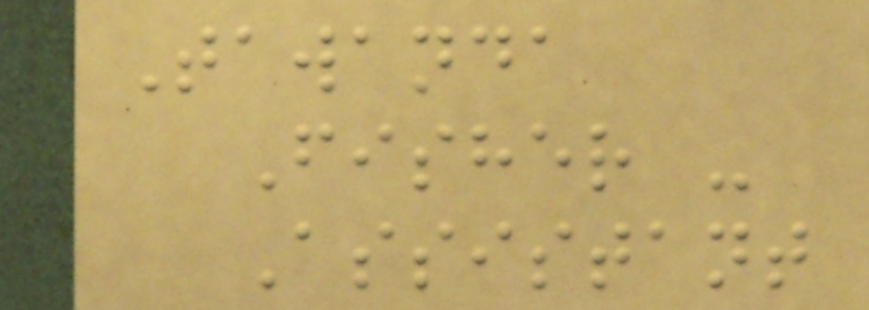Tawanda
Fisher -
Assistant
